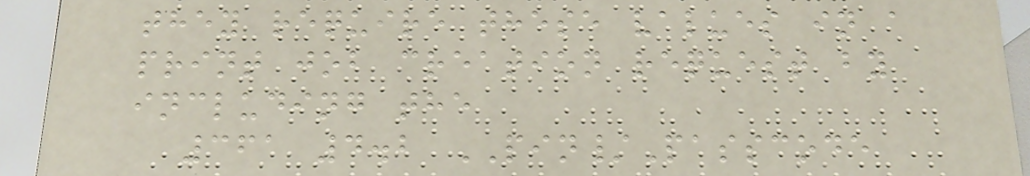they require these values in a
print job creation request by
including the
361 4.2 PIN/Passcode
